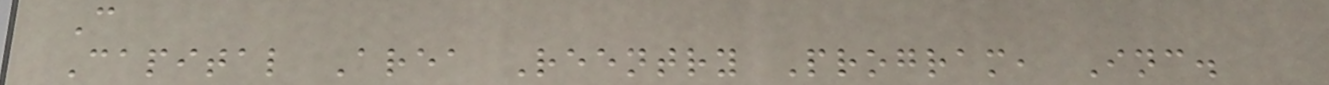C
Capital Area Reentry Program, Inc.
